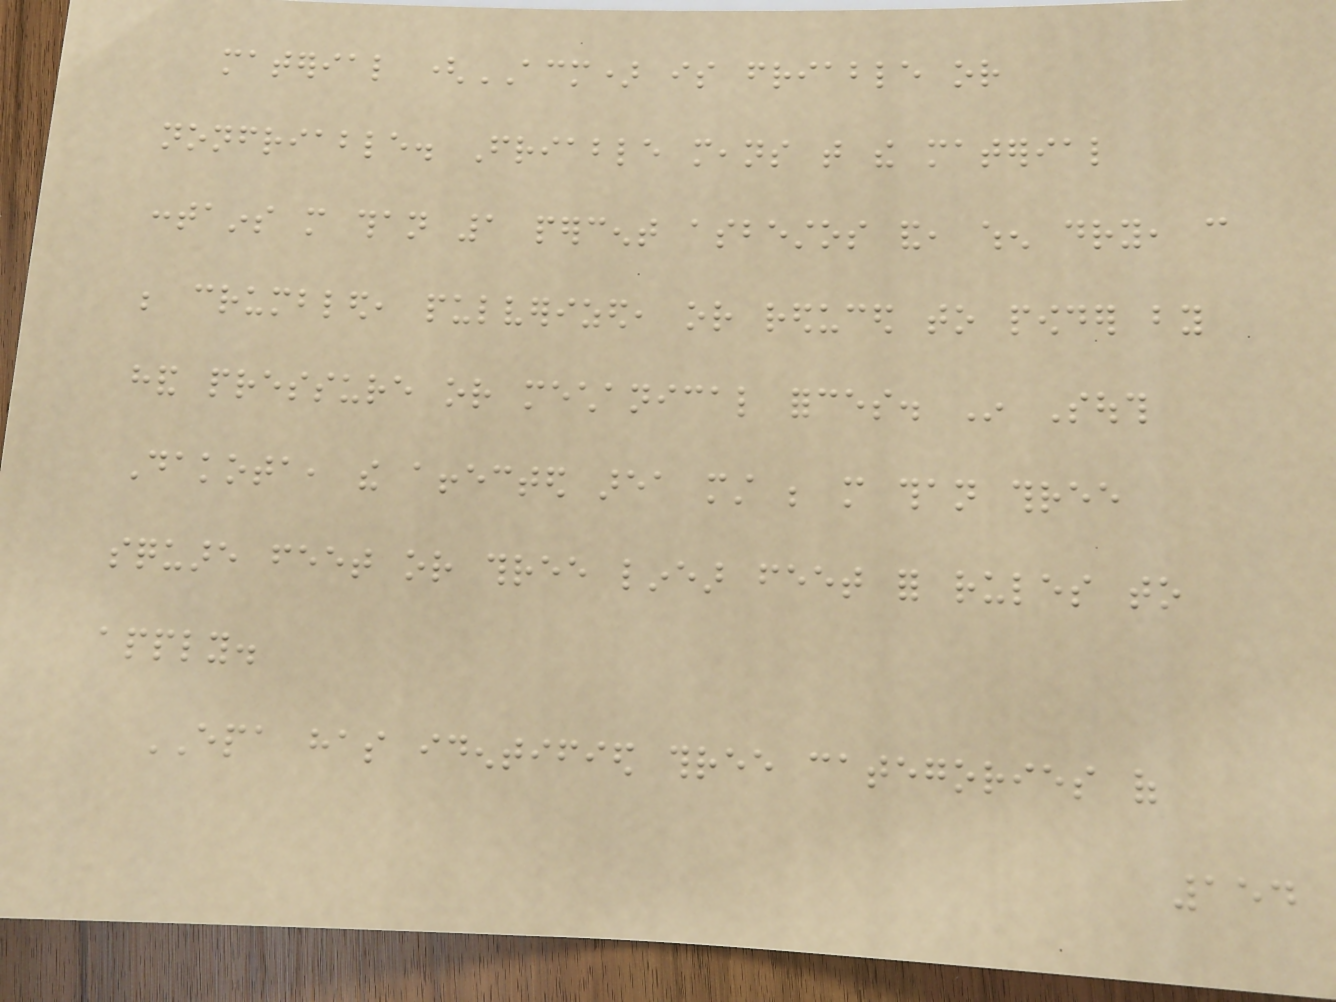material (ACM) is friable or
nonfriable. Friable means that the material
contains more than 1 percent asbestos and, when dry, can
be crumbled, pulverized, or reduced to powder by
hand pressure or mechanical forces. In South
Dakota, the affected area must be more than three
square feet or three linear feet for rules to
apply.
EPA has identified three categories of
154
